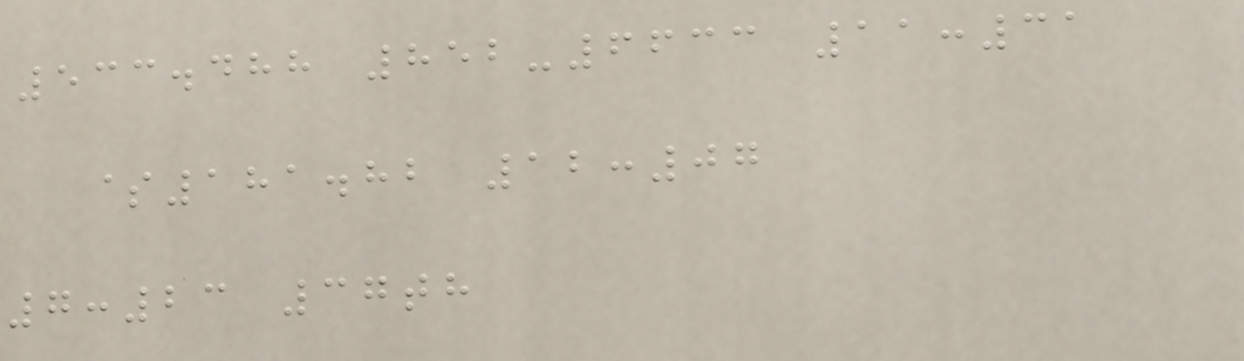533.488 852-6633 11:31
$181.82 12:07
7:23 37th
